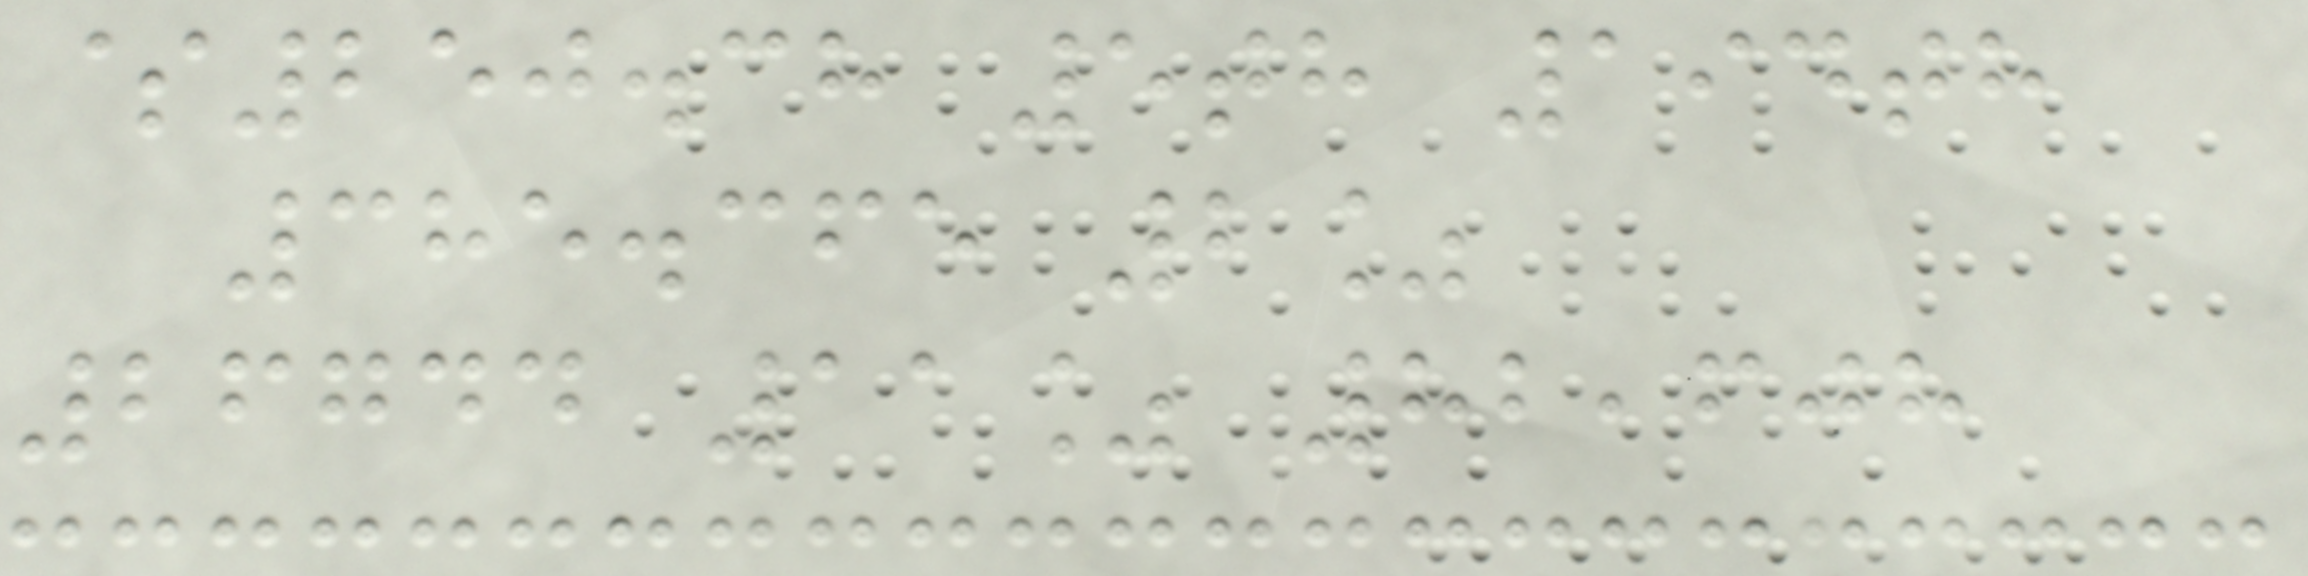$250.38 5th 194th
385.365 2%
26744 11% 82,608
